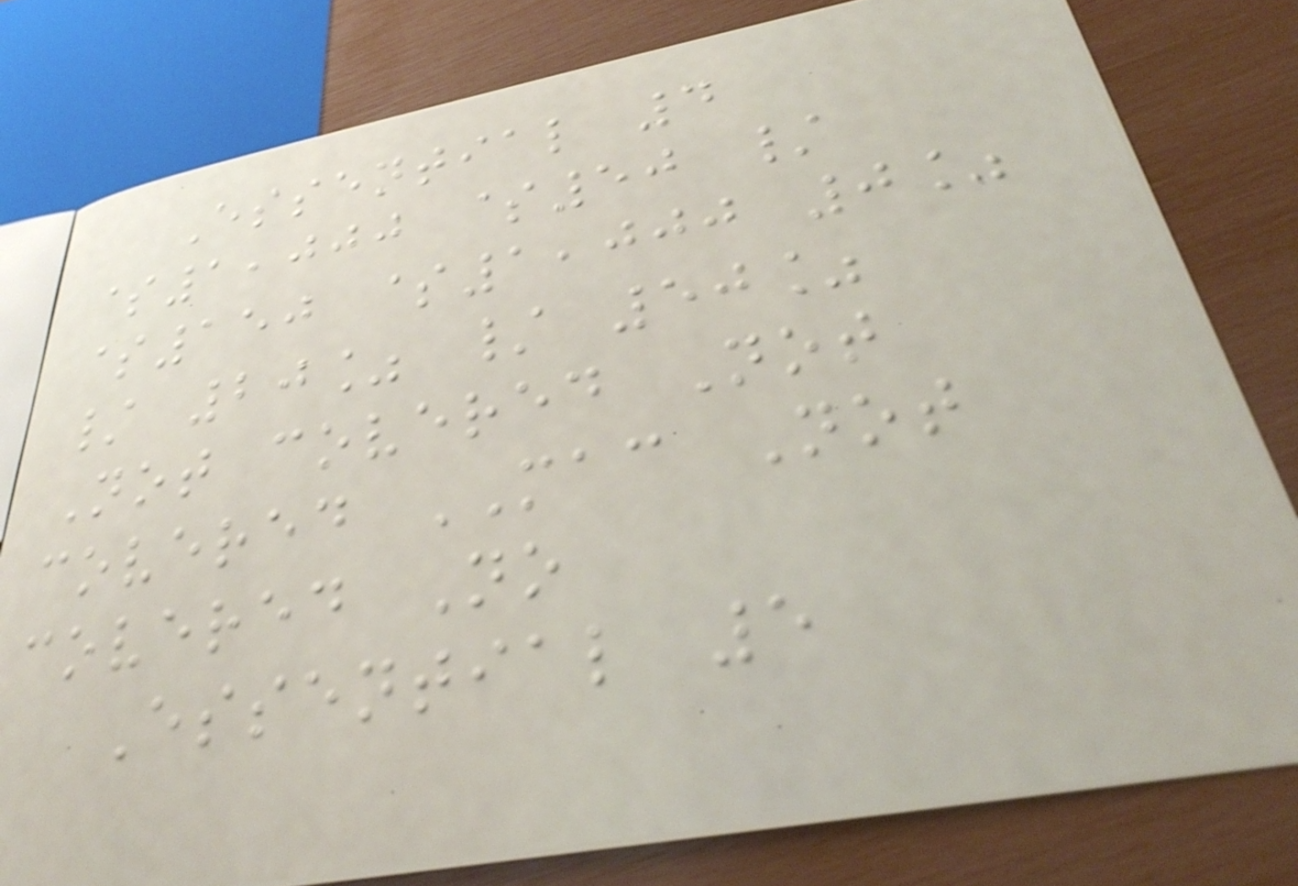Essential 4
$1,000 $50 /
$150 $1,000 0%
/ 20% / 50%
Not covered Not
covered MAC Not
covered No
Essential 5
